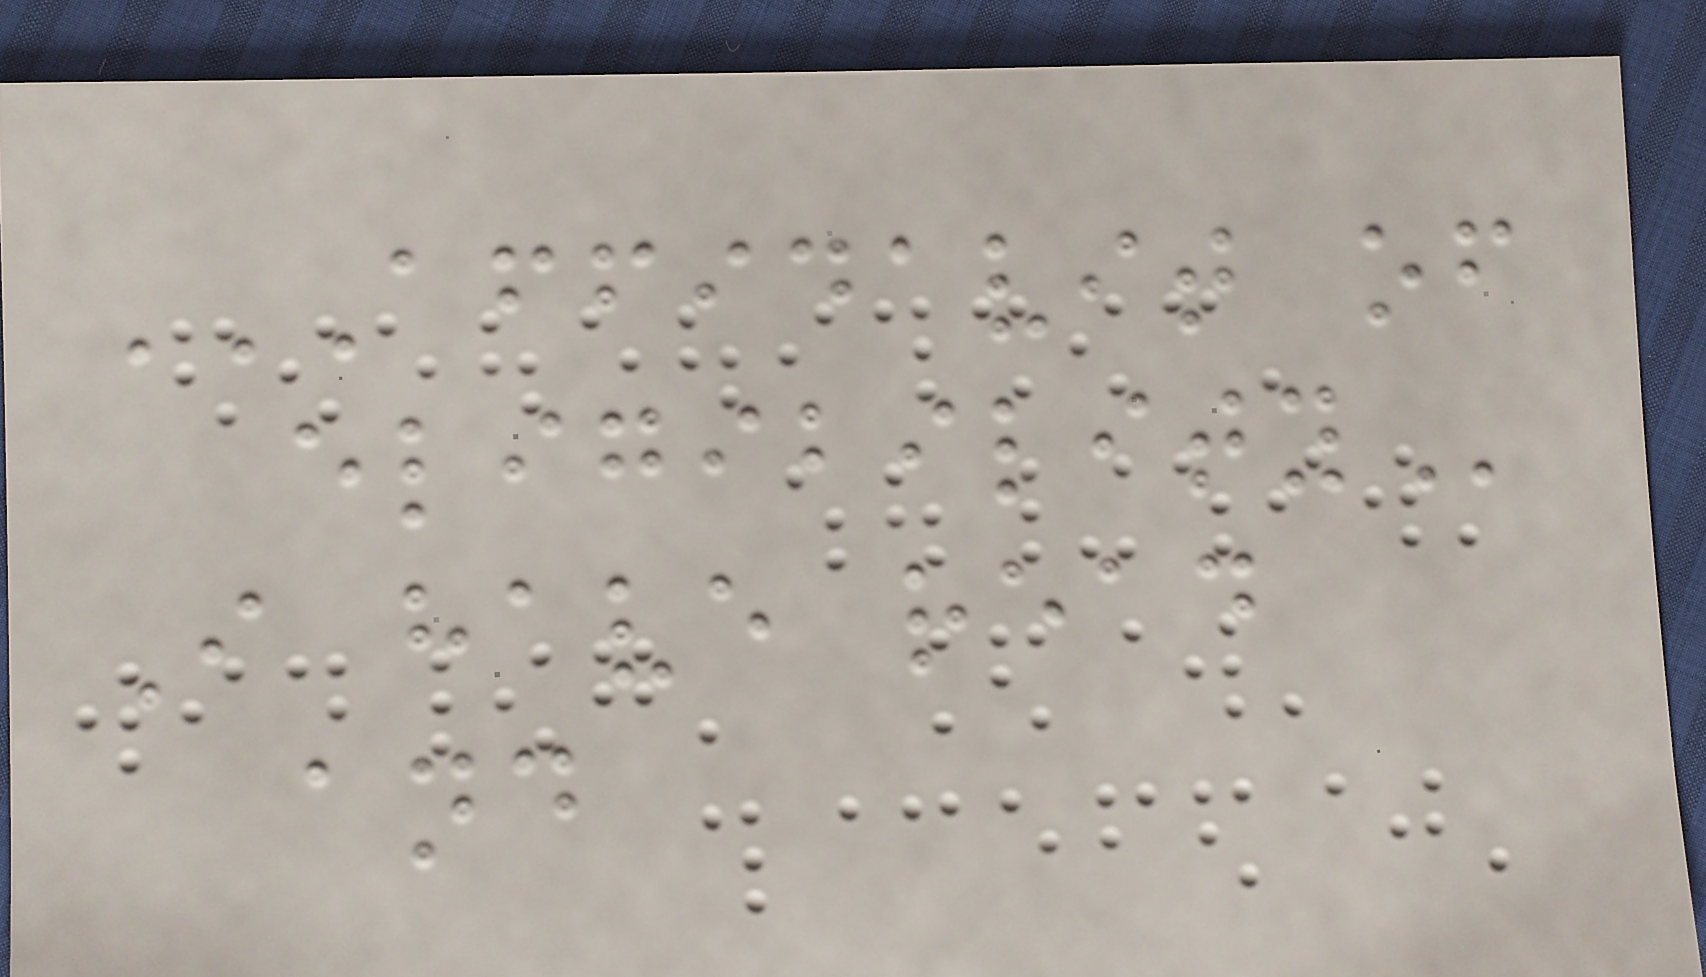AFFIDAVIT OF
ELIGIBILITY
I have read
and
